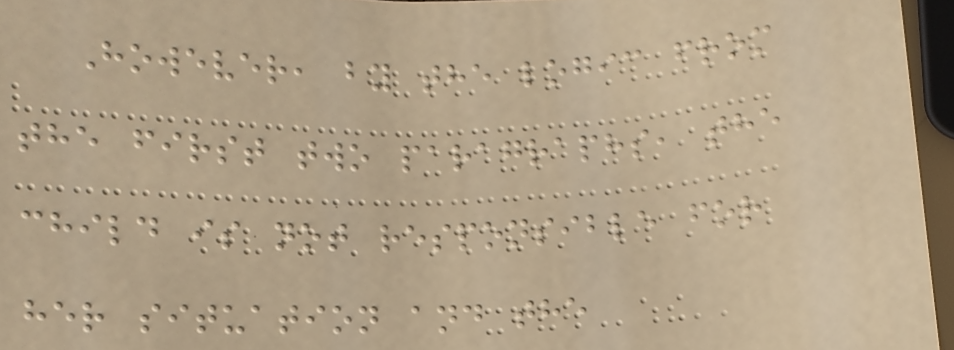However, by the logic from
the first two paragraphs, the
child is not responsible for
her situation and the
